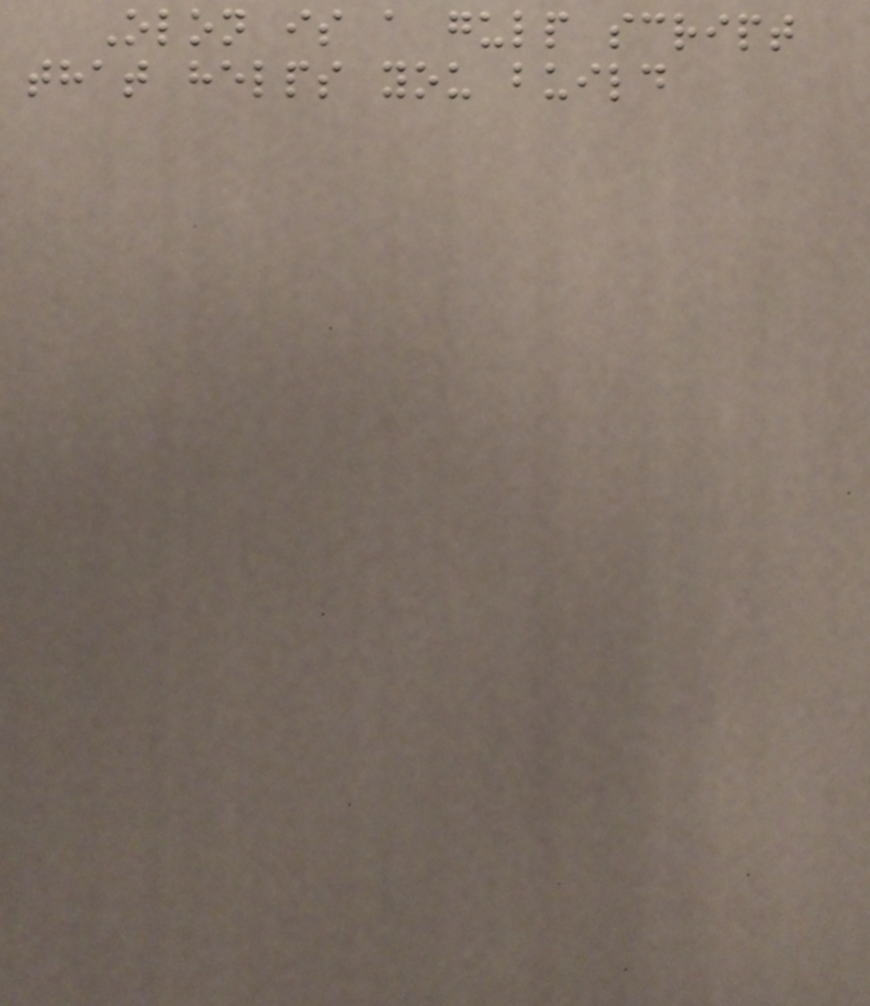Olon is a gulp script
that helps you build
